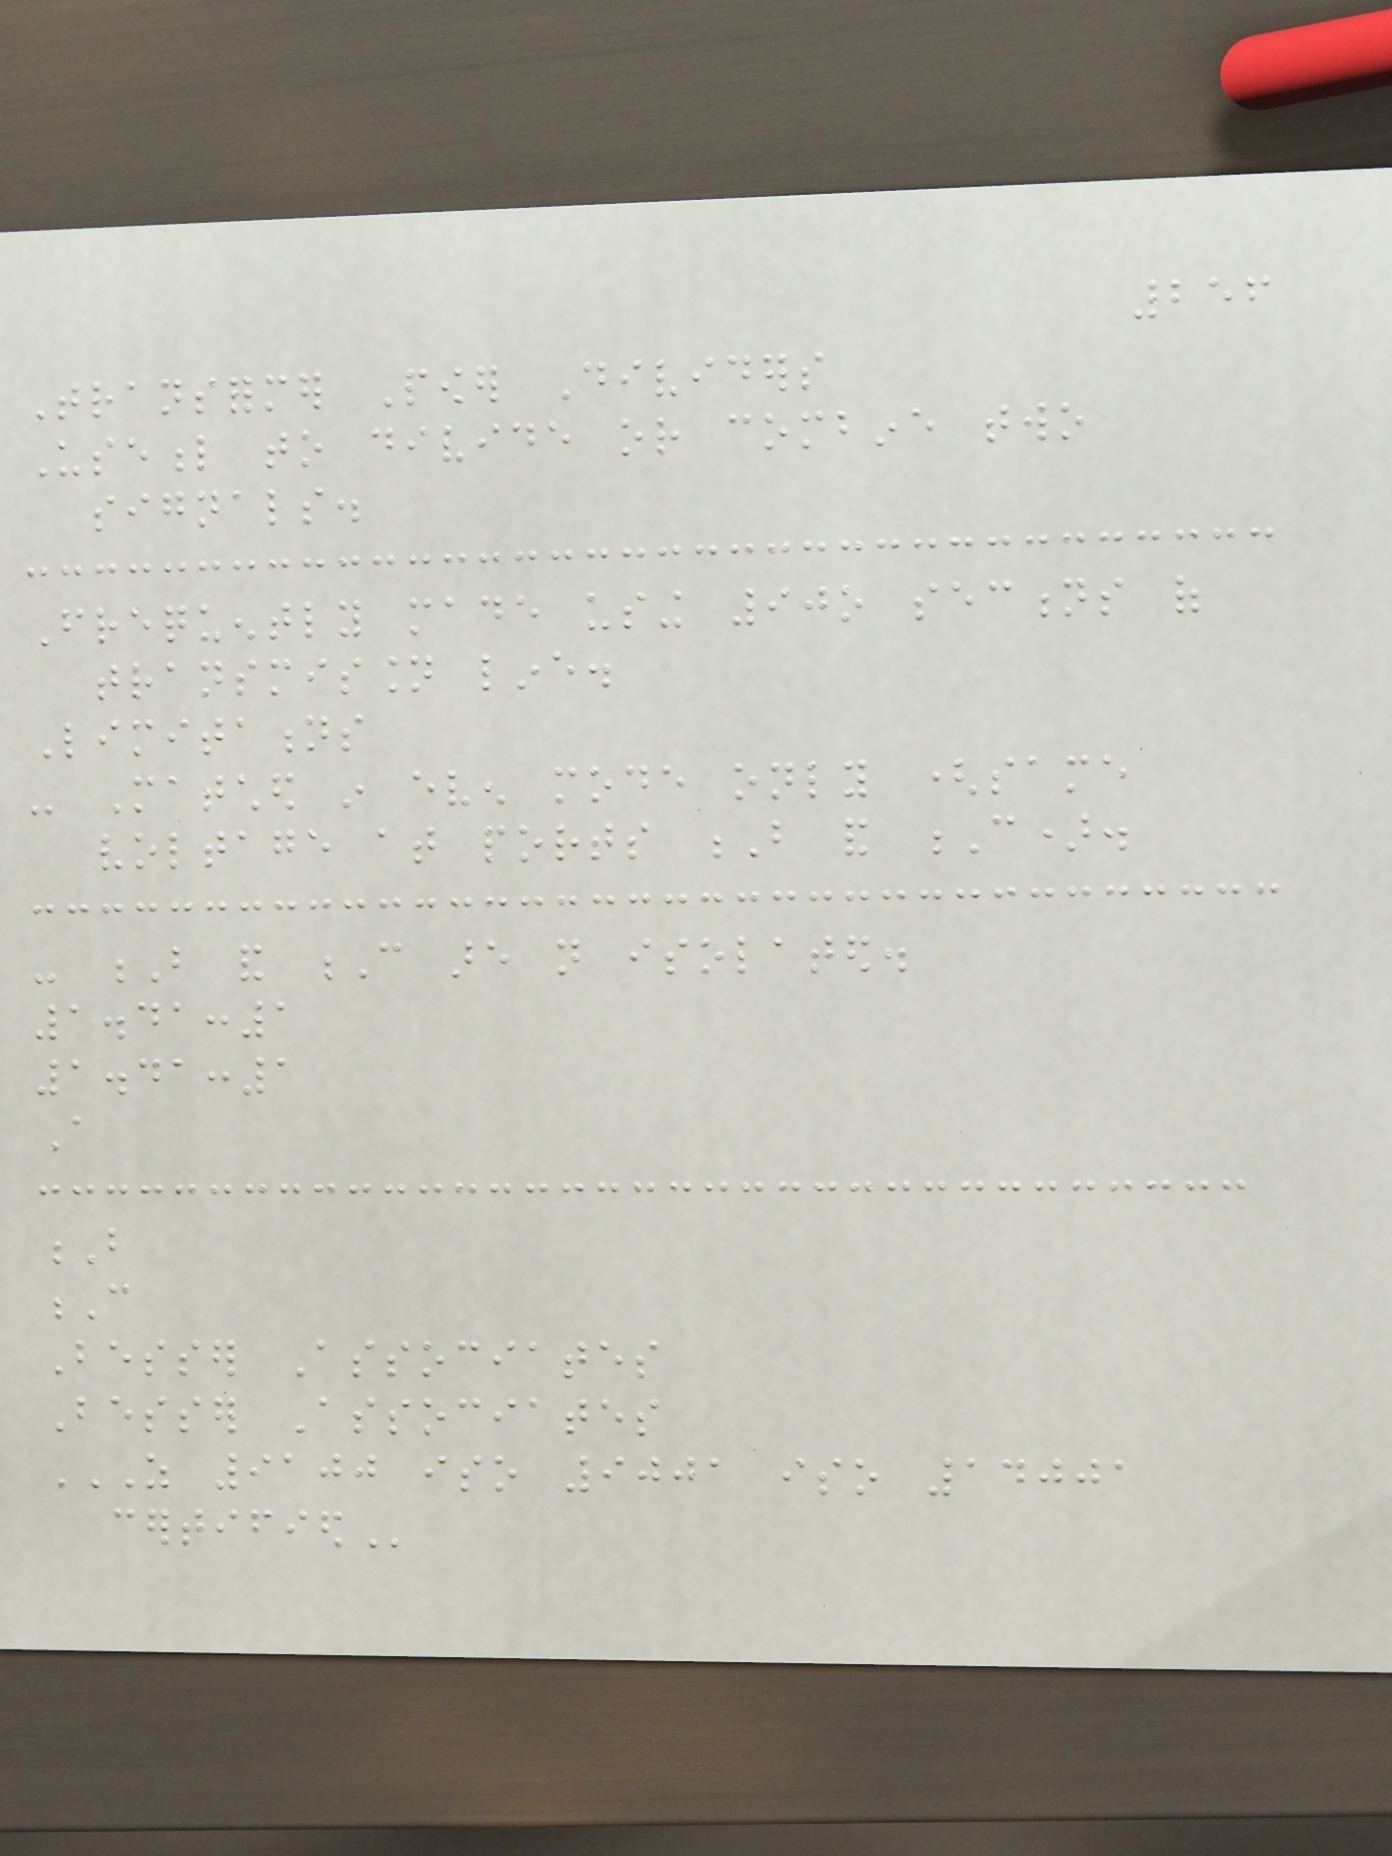256
Transformer Power Dividers
Useful to divide or combine two
signals.
Frequently made using 90o sections of
transmission line.
Limitations
- Matched in even mode only (same
voltage at ports B and C).
- B and C are not isolated.
1.41:1
1.41:1
A
B
C
Besser Associates
Besser Associates
AS 9100 ISO 9001 ISO 14001
CERTIFIED
